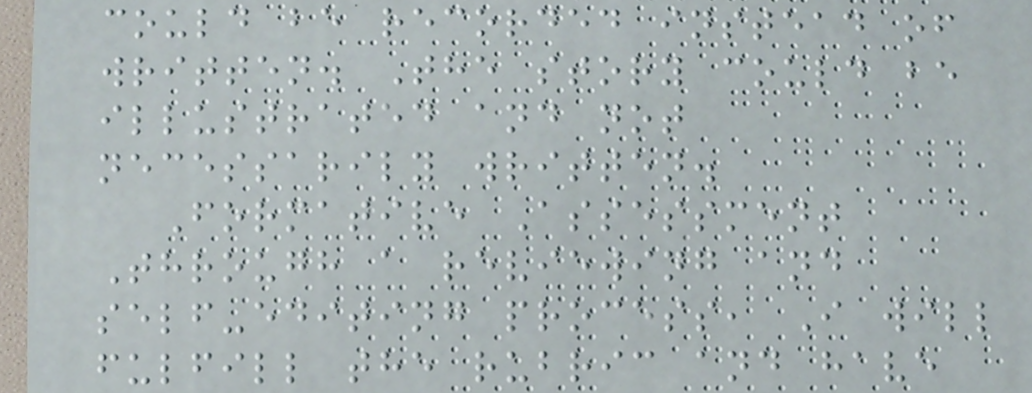could be recorded instead of
written. The story could be
illustrated and not
necessarily written.
Formative Assessment
Through a reviewing and
self-editing process, I will
fulfill the rubric and have
